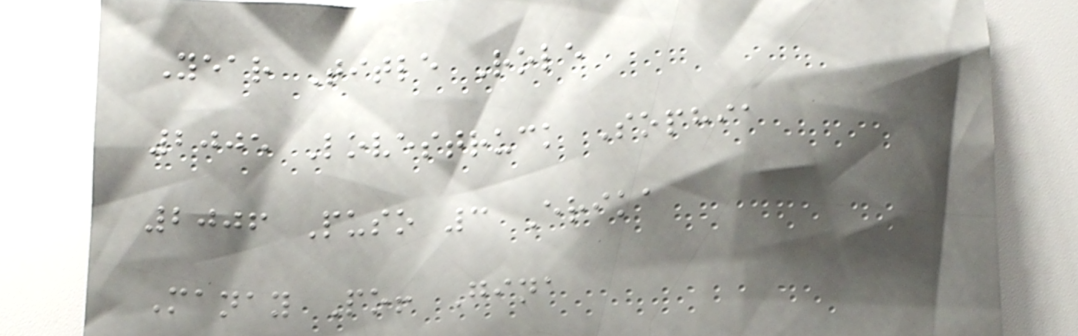Year Title Role
2005 Lovestruck Sophia
2006 Puso 3 Erika
Manay Po! Gina
